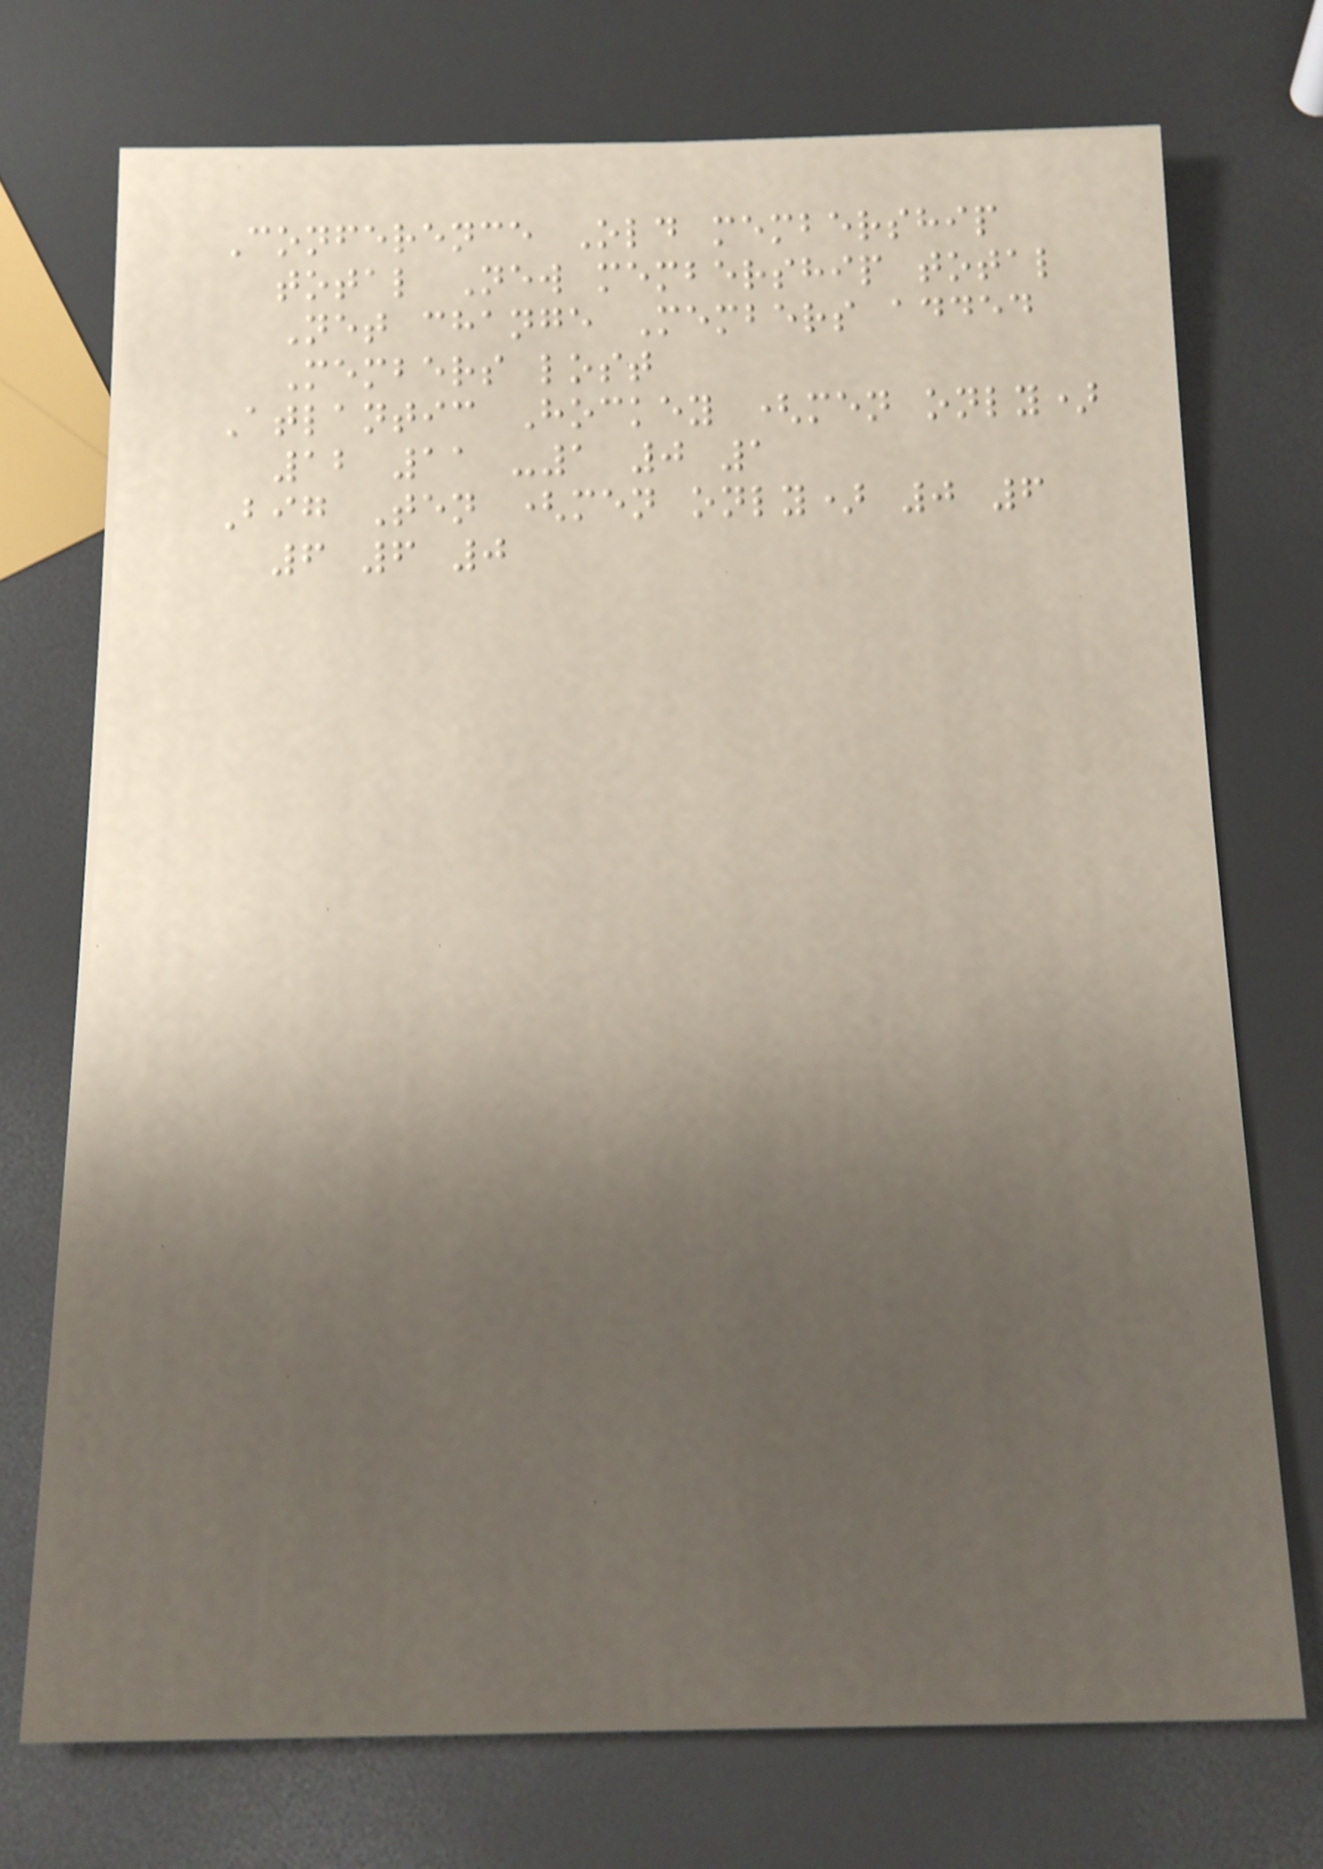Conference Old membership
total New membership total
Net change Members added
Members lost
Atlantic Hockey (men only)
12 11 -1 0 1
Big Ten (men only) 0 6
6 6 0
